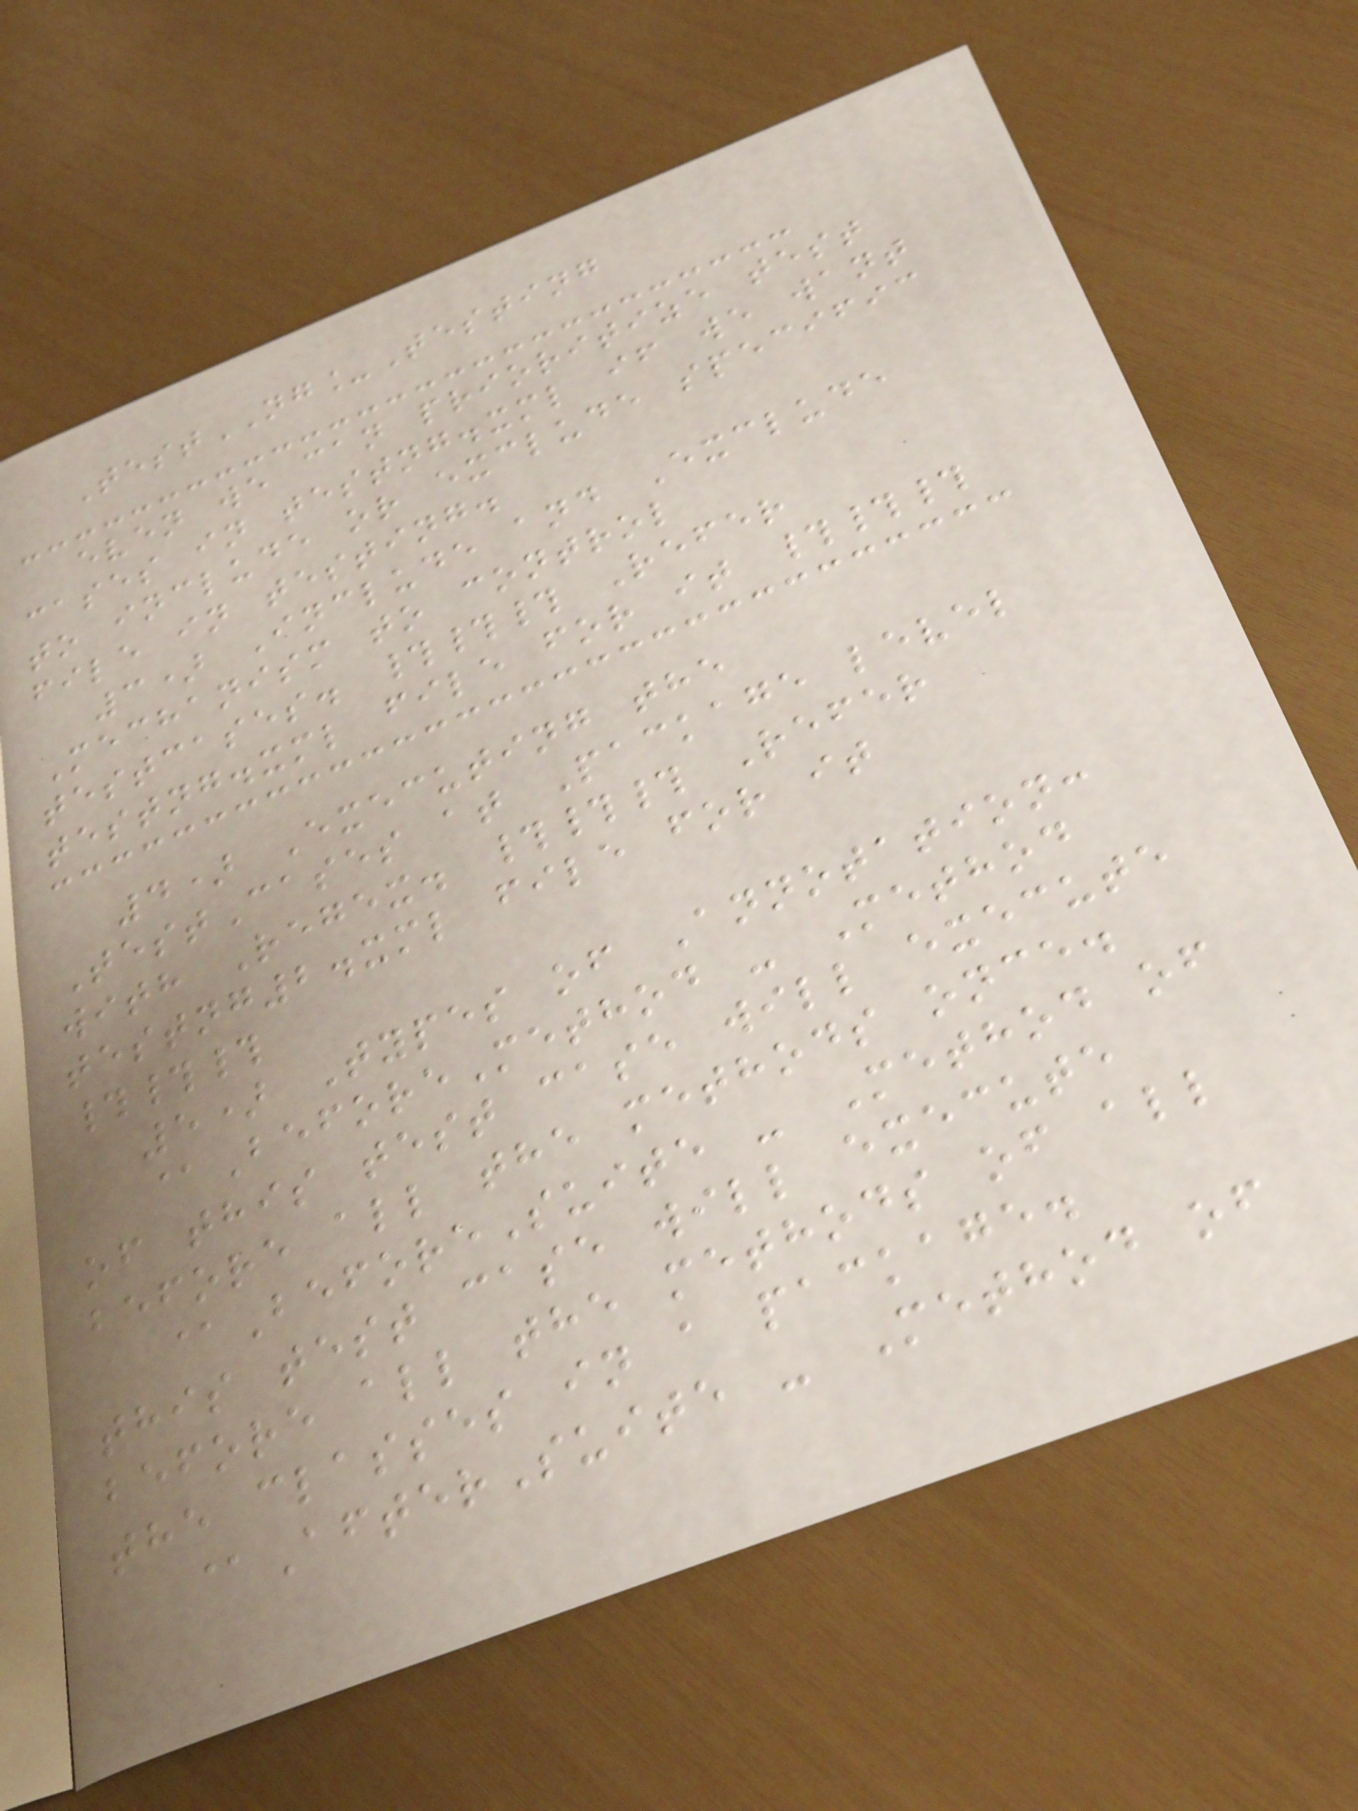TestNG_Testing
even we can prioritize test
cases in testng.xml if we want
to include or exclude specific
file in testing.
3) Include and Exclude
Mechanism to control
testcases. ### Refer
testng.xml file for it ###
4) Executing the
TestCases at Package level
with Regex. ### Refer
testng2.xml file for it
###
5) Types of Annotation:
@BeforeMethod - Method
of this test case will execute
before all the methods once.
@BeforeSuite - Method of
this test case will execute
before all the methods of all
the classes in a package.
@AfterSuite - Method of
